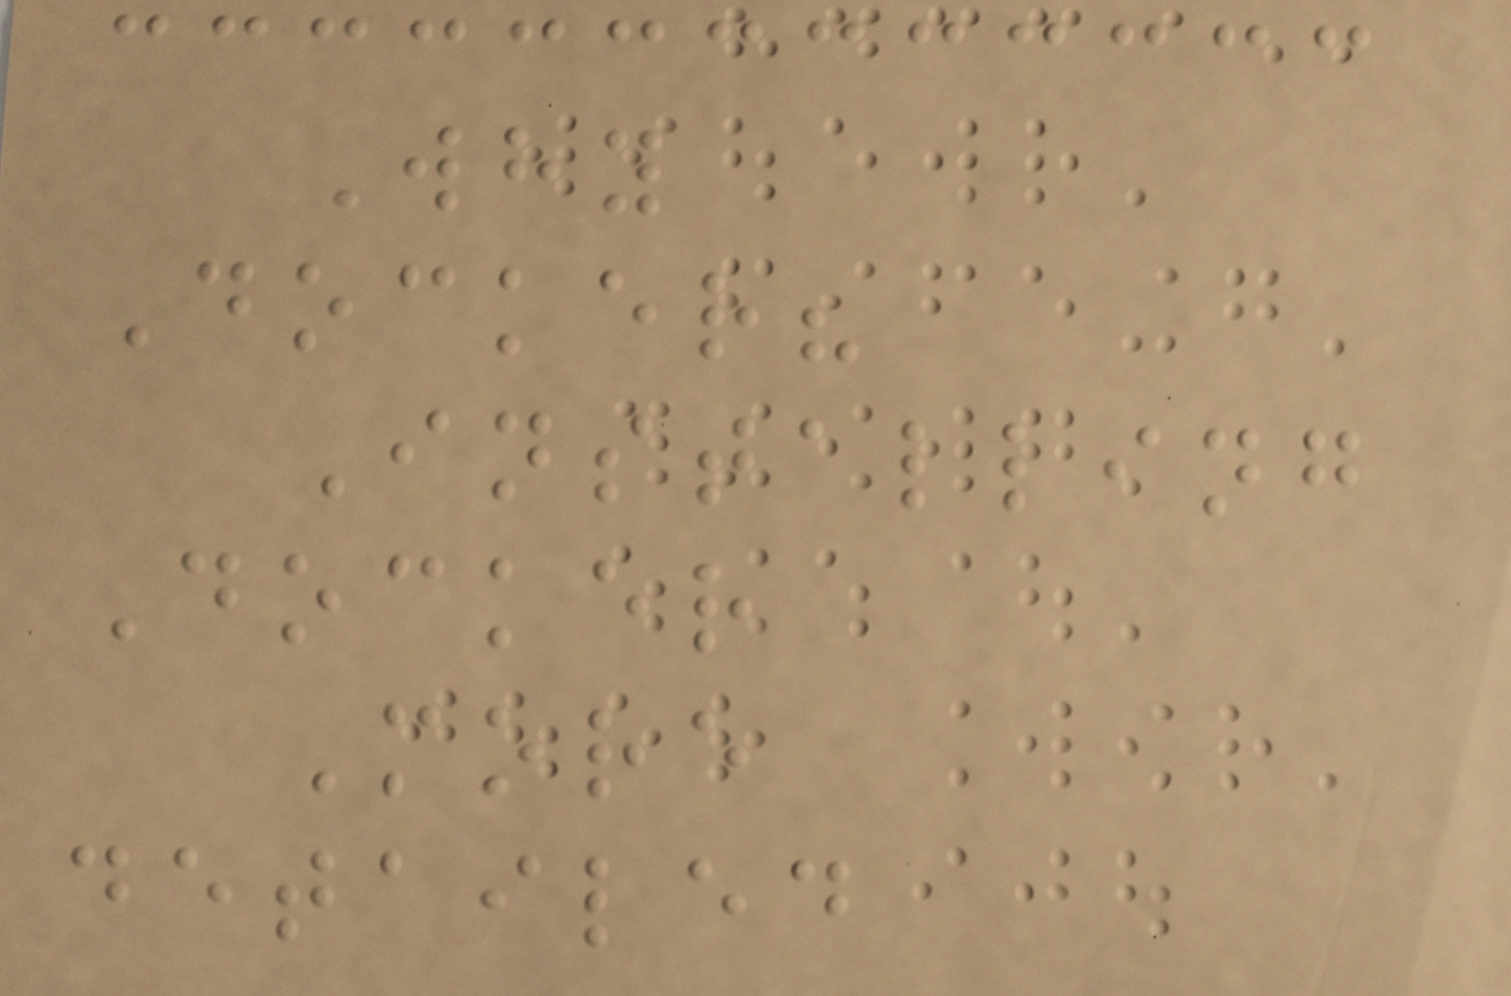Why
Docker?
Installing
Docker
More
detailed
